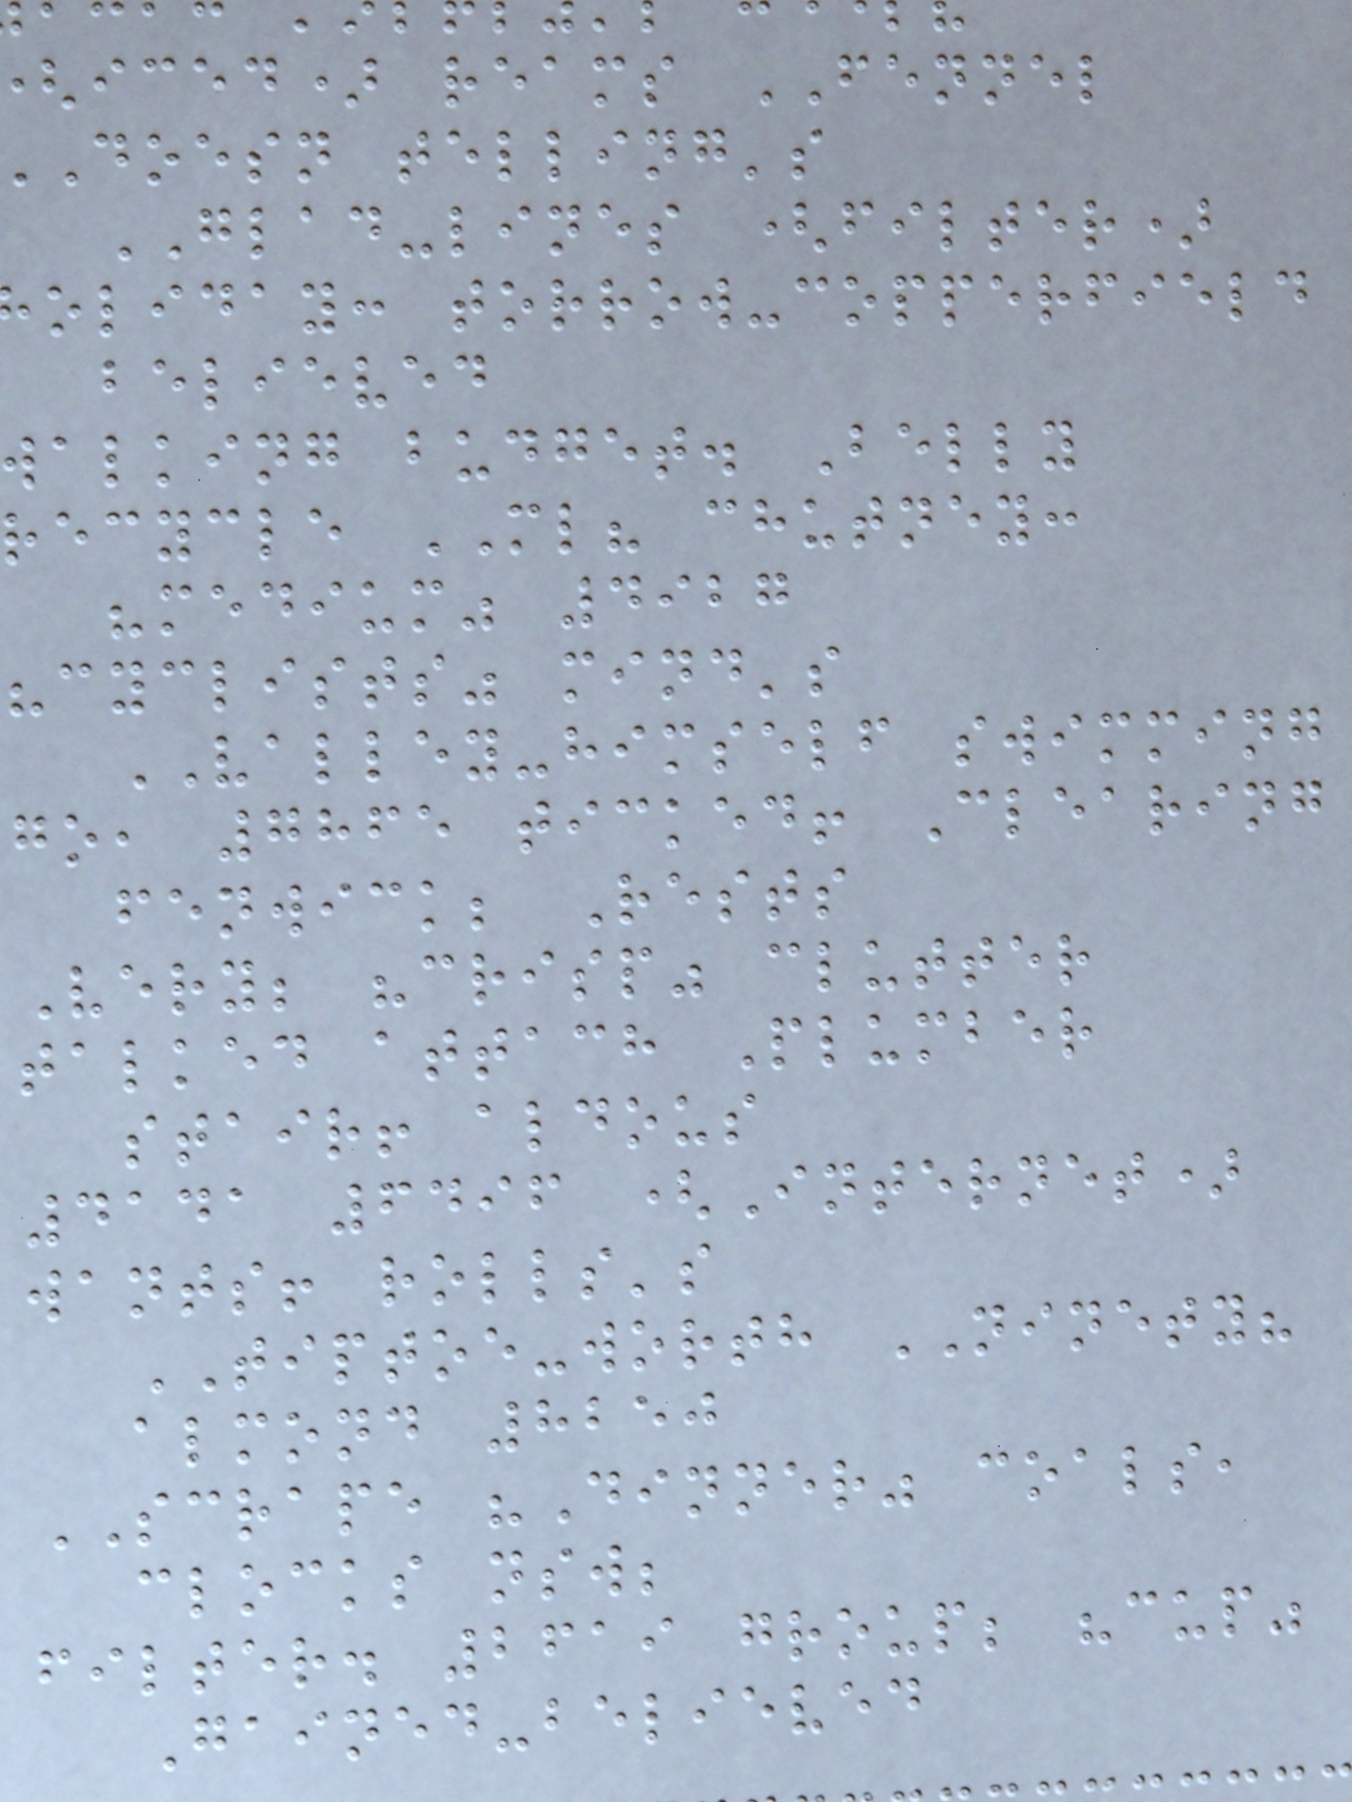iced) reams FENNEL
doesn telling's
GLAD-lines (filter)
oliday: torrow-copperfield
believed
walking budget. Belly
recycle ML? chutney:
"medium" 4927
"cyclists" mind's
VALLEY-himself swimming
go, 7865 ticked! Clearing
fenwick; Rests
Very; "crisp" clutter
talked attach Plumber
stair! aldous
4141 6496 (Internet)
wants! rolls's
TIPTOE-worth NINETY?
almond 8250
SCRAPE "Dinner" coals,
clocks nsw;
filter. 2619 group; "cup"
Gained-believed
